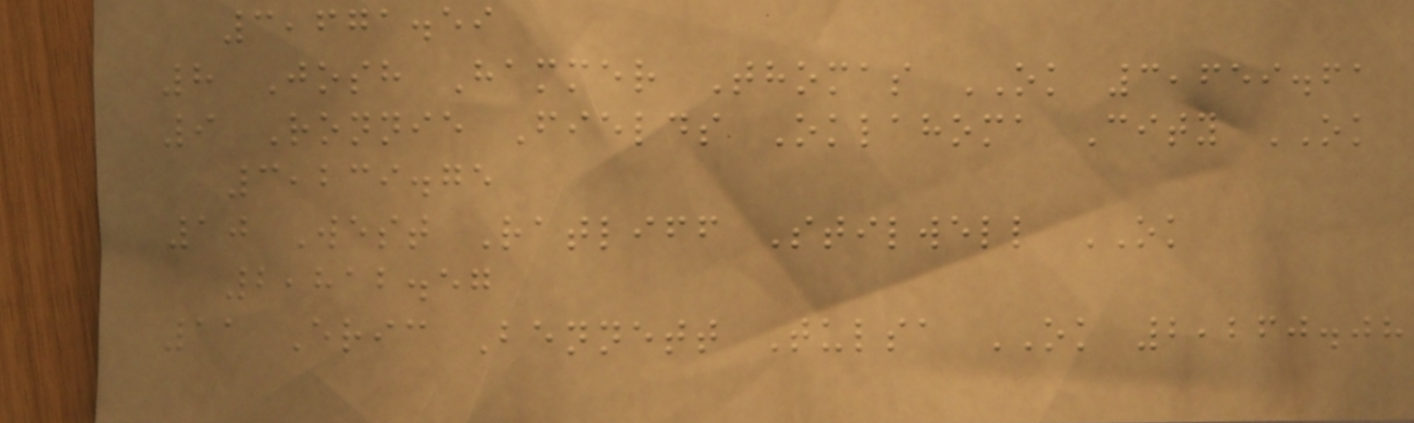3,671.59
8 Josh Hammer Thomas OK 3,659.61
9 Ronnie Fields Oklahoma City OK
3,239.75
10 West Ratliff Stilwell OK
2,812.57
11 Eric Bennett Tulsa OK 2,260.08
